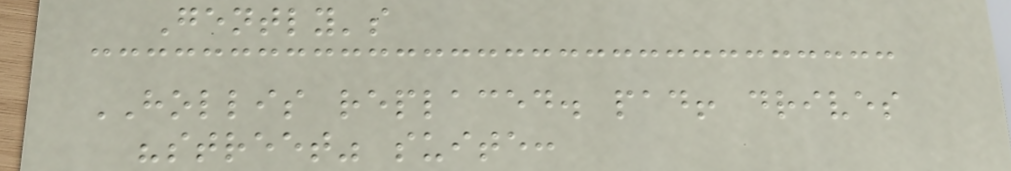Gently's
HOLLIS replaced. pad! drives
"street" suite:
